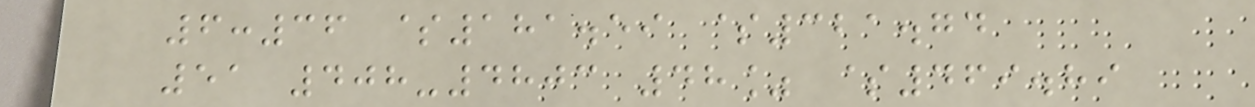6:36 $181.59 $321.74
51 408-4803 48% $469.89
